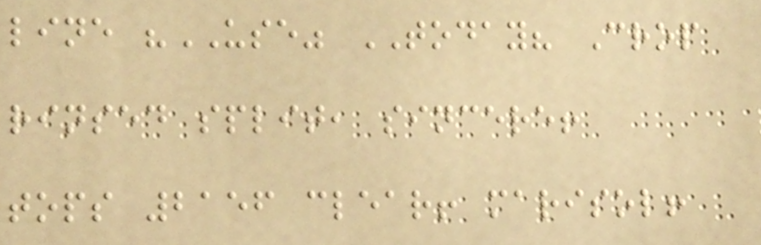line "USE" TODAY? Crop
rinsed split, sincere!
tops 2156 clear! marisol!
